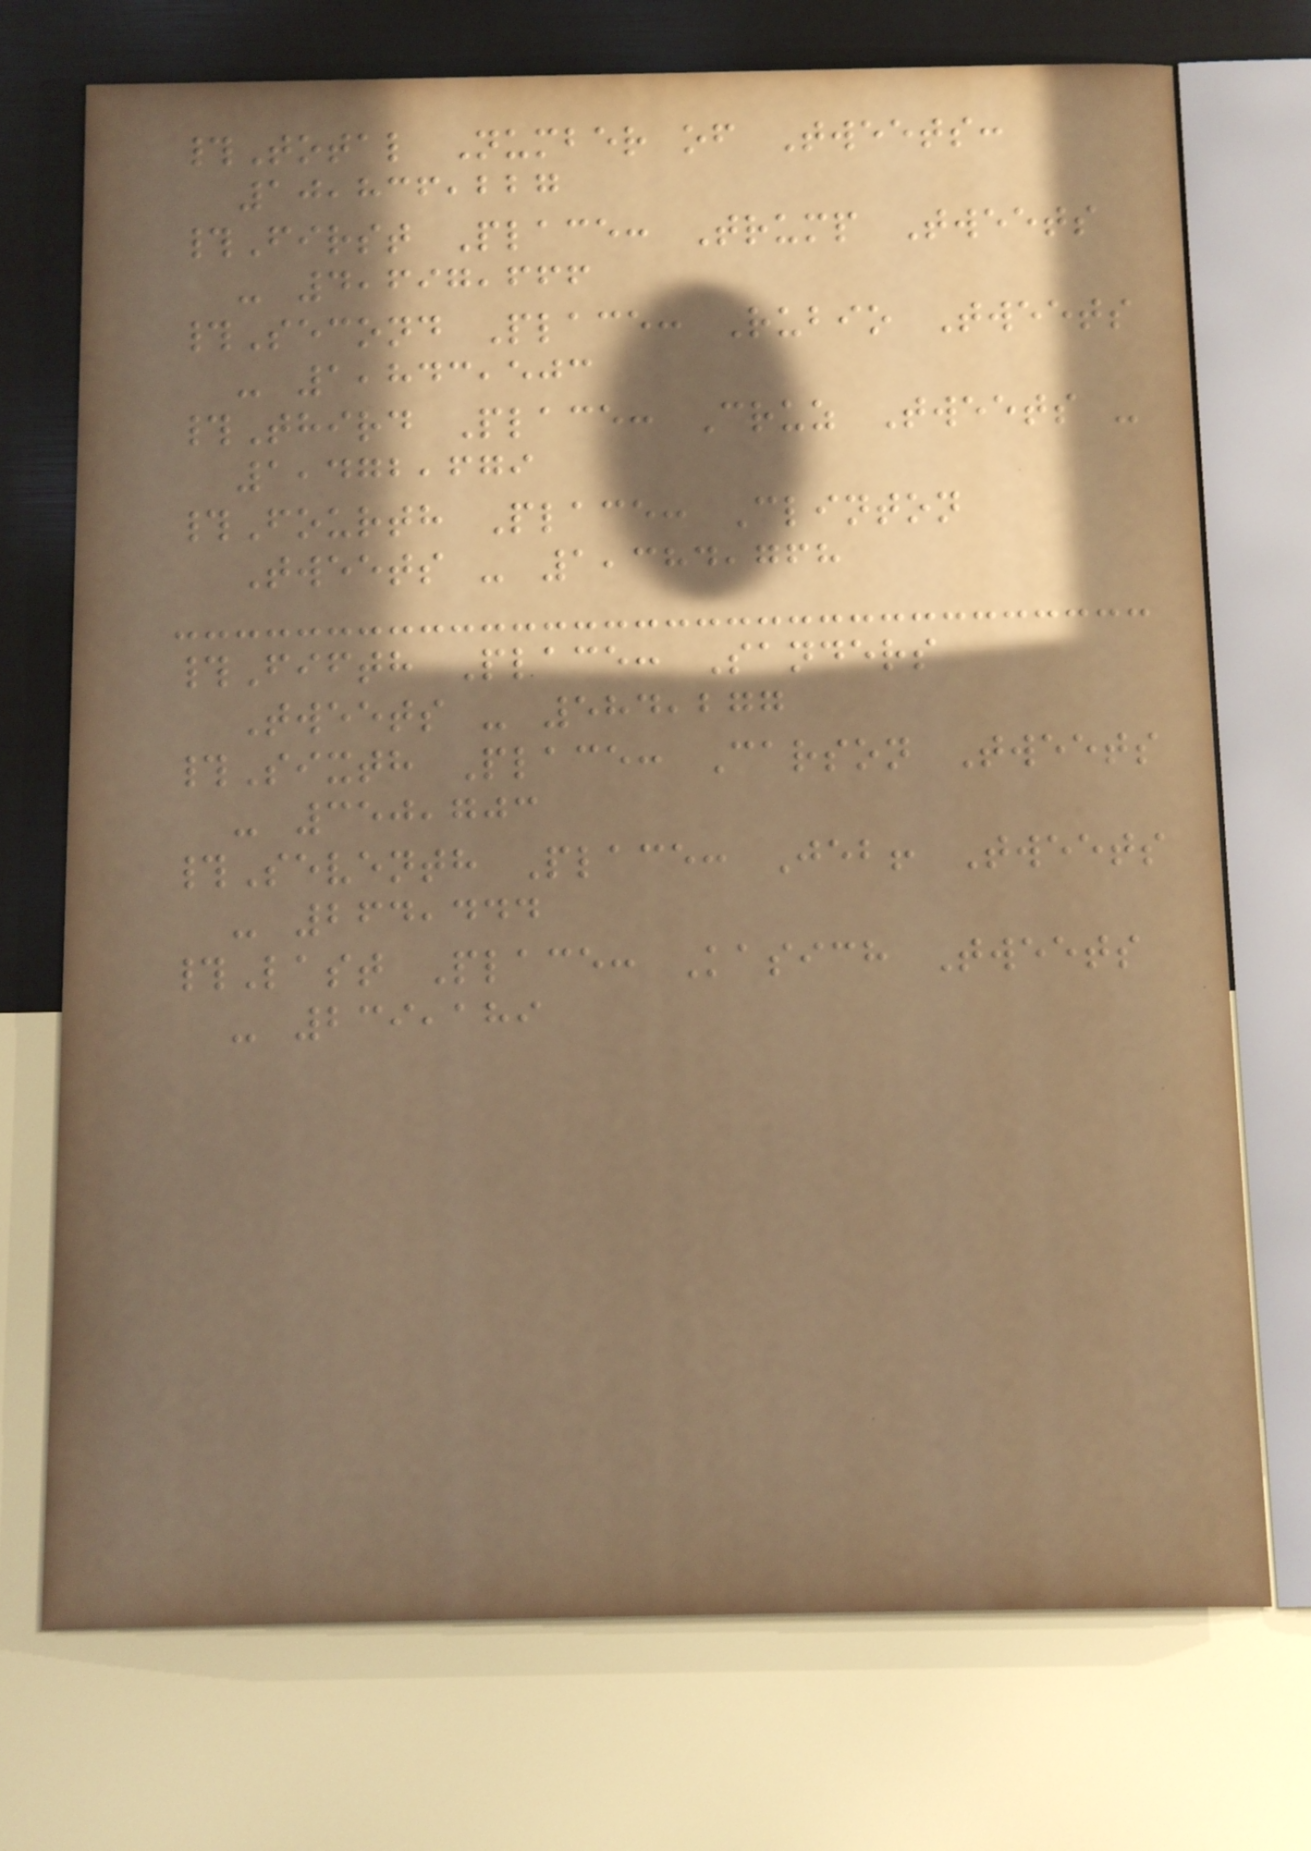#Total Number of Tweets:
10,836,227
#First Place: Trump Tweets
- 4,697,666
#Second Place: Rubio Tweets
- 1,843,503
#Third Place: Cruz Tweets -
1,472,679
#Fourth Place: Clinton
Tweets - 1,384,768
#Fifth Place: Sanders
Tweets - 584,277
#Sixth Place: Carson Tweets
- 350,703
#Seventh Place: Jeb! Tweets
- 264,444
#Last Place: Kasich Tweets
- 239,189
